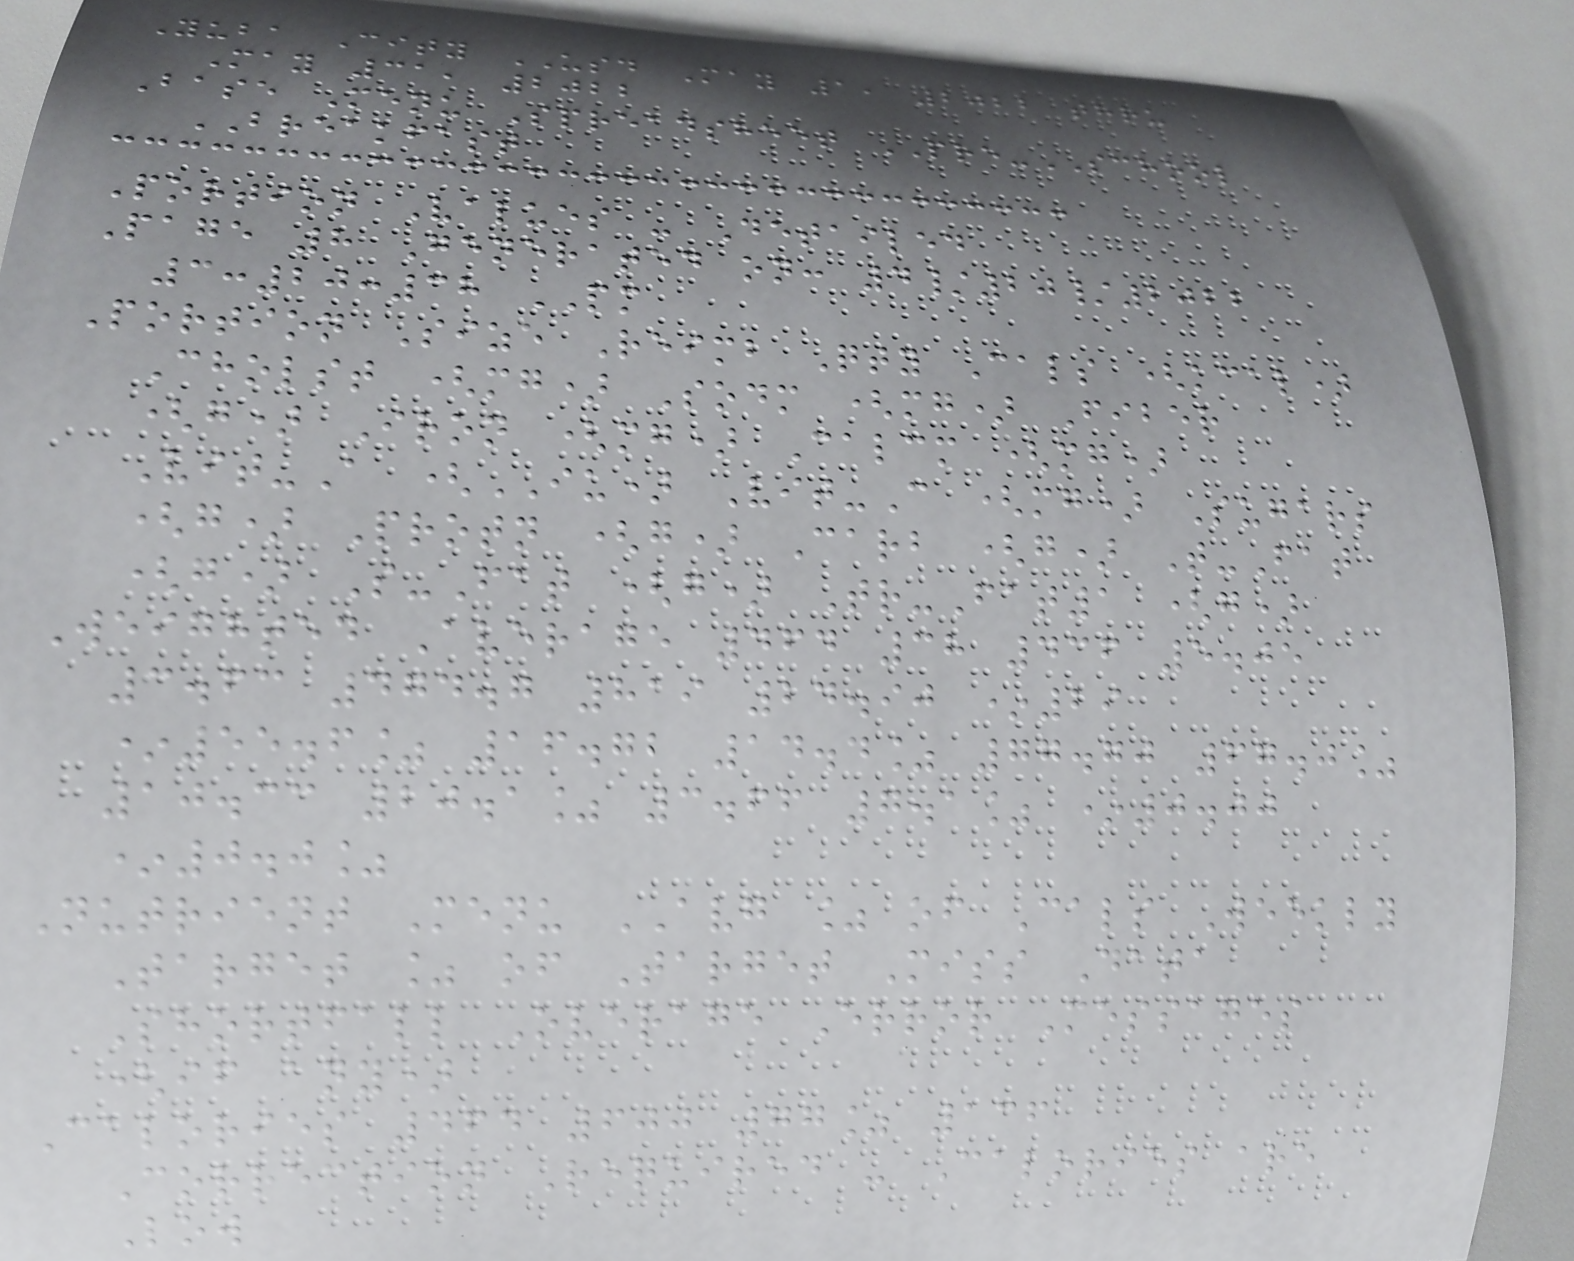Yuba City USD May 1, 2022 thru
May 31, 2022
Base Menu Spreadsheet PRE-SCHOOL
BREAKFAST
Portion Values - Detailed
Page 8 Generated on: 4/20/2022
3:20:38 PM
Portion Size Reimb Qty Cals (kcal)
Cholst (mg) Sodm (mg) Fiber
(g) Iron (mg) Calcm (mg)
Vit-A (IU) Vit-C (mg) Sugars
(g) Protn (g) Carb (g) T-Fat
(g) S-Fat (g) Tr-Fat1 (g)
Weighted Average 464 38 436 5.05
3.63 474.7 819 24.90 *29
*55.6% 16.72 14.4% 77.70 67.0%
10.33 20.1% 3.66 7.1% *0.00
*0.0%
Nutrient Menu AVG % of Cals Weekly
Target % of Target Miss Data
Shortfall Overage Error Messages
(if any)
Calories 464 600 77% 136
Correction Required - Calories are
Low
